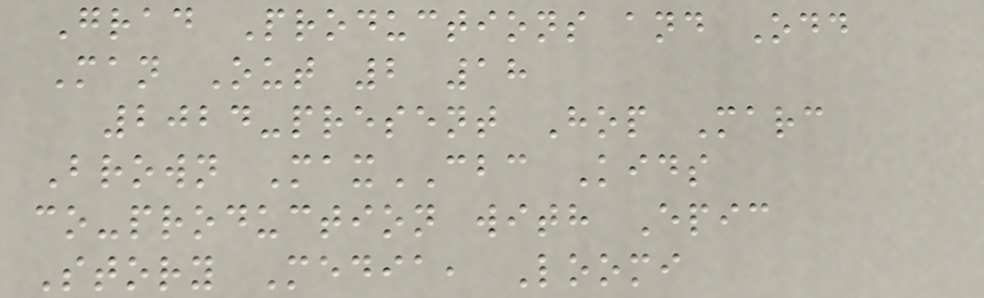Grad Productions and Odd
Man Out 2 18
2024-present Hop Marc
Brown MaxCBC Kids
co-production with Epic
Story Media, Loomi
